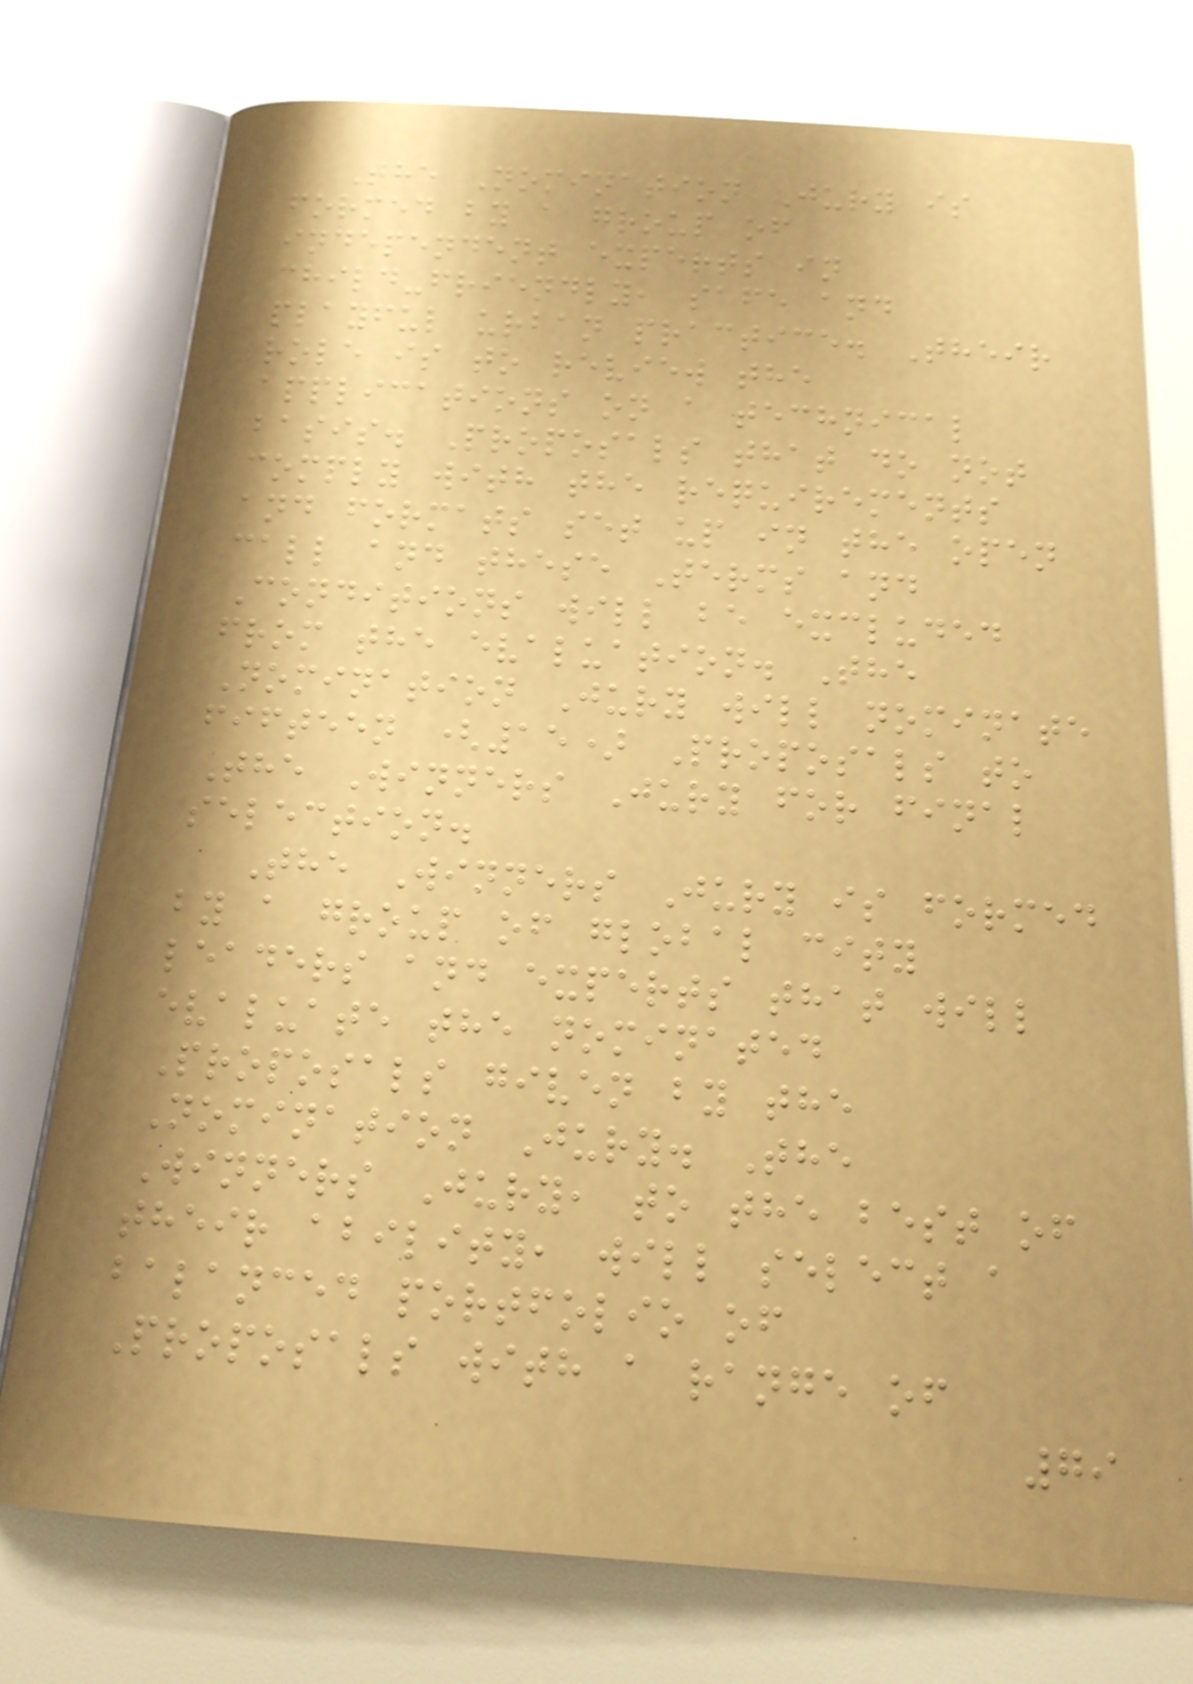The Nomination Jury is
formed by a group of
independent experts in
child-friendly, safe and
playful urban practice. Their
role is to review the
applications on a technical
basis. Proposals that do not
comply with the requirements
and formats set up in the open
call and these Terms and
Conditions will be excluded
from the evaluation. The
Nomination Jury will nominate
fifteen (15) Proposals to
The Winners Jury for final
selection.
The Winners Jury is formed
by a group of global city
leaders and experts that will
evaluate the nominated
Proposals given by the
Nomination Jury. The
Winners Jury, to the best of
their ability, will select a
balanced portfolio of
Proposals with a range of
79
